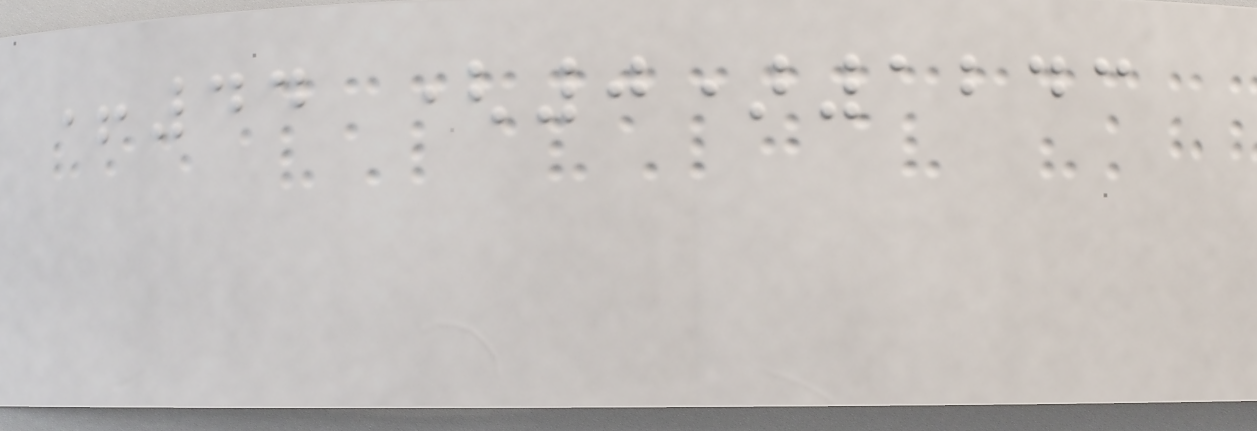+44 (0)1243
